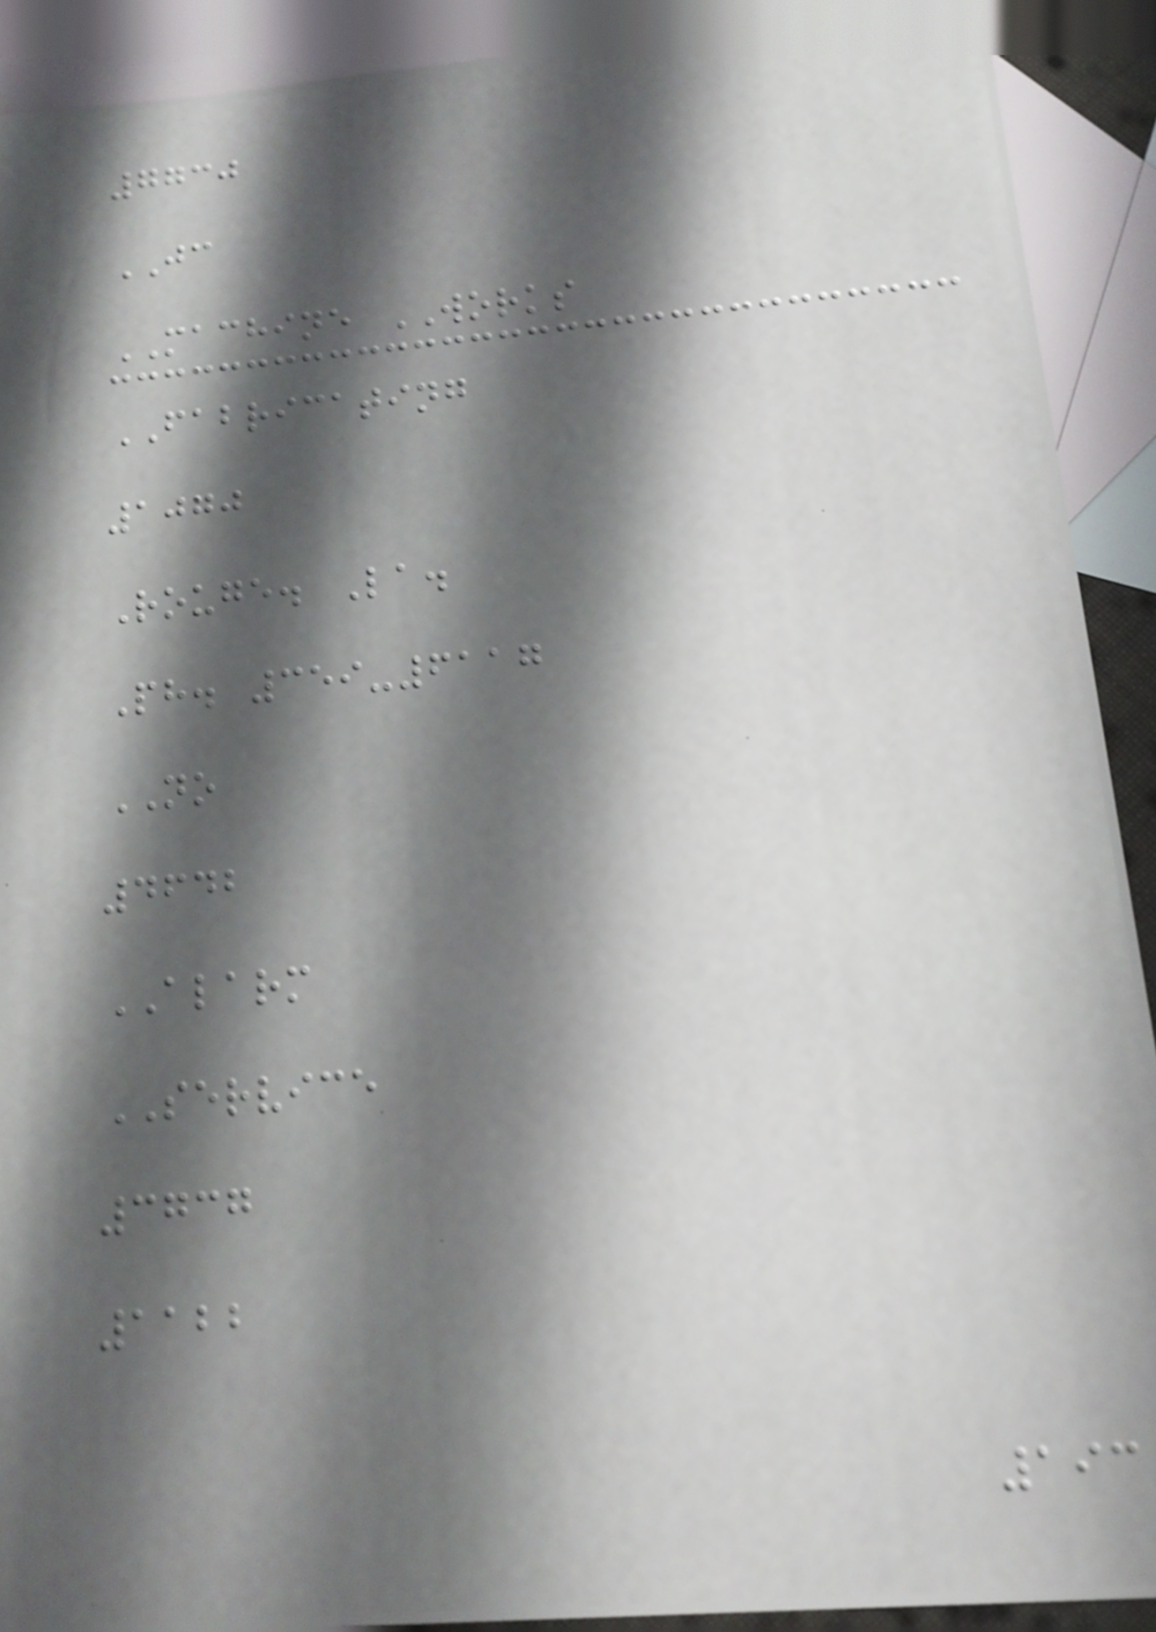7730
JC
MACHINE WORKS
FABRICATING
1070
Rouge. La.
Ph. 359-6117
NO
4642
ALARM
SERVICE
3737
1122
193
